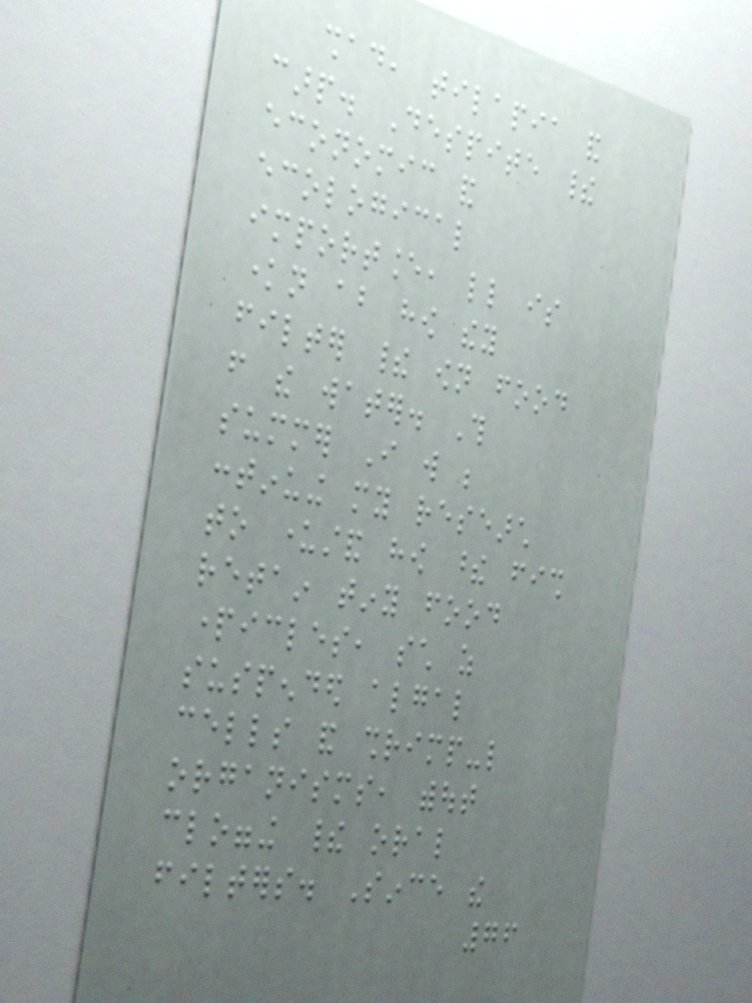shad, tilapia and
carp. Despite their
economic and
ecological
importance, little is
known about how they
filter their own food
from the water. This
summer I will be
continuing my research
to understand how these fish
retain tiny food
particles, such as
suspended algal
cells and shrimp-like
organisms, without
clogging their oral
filters. Since the
76
